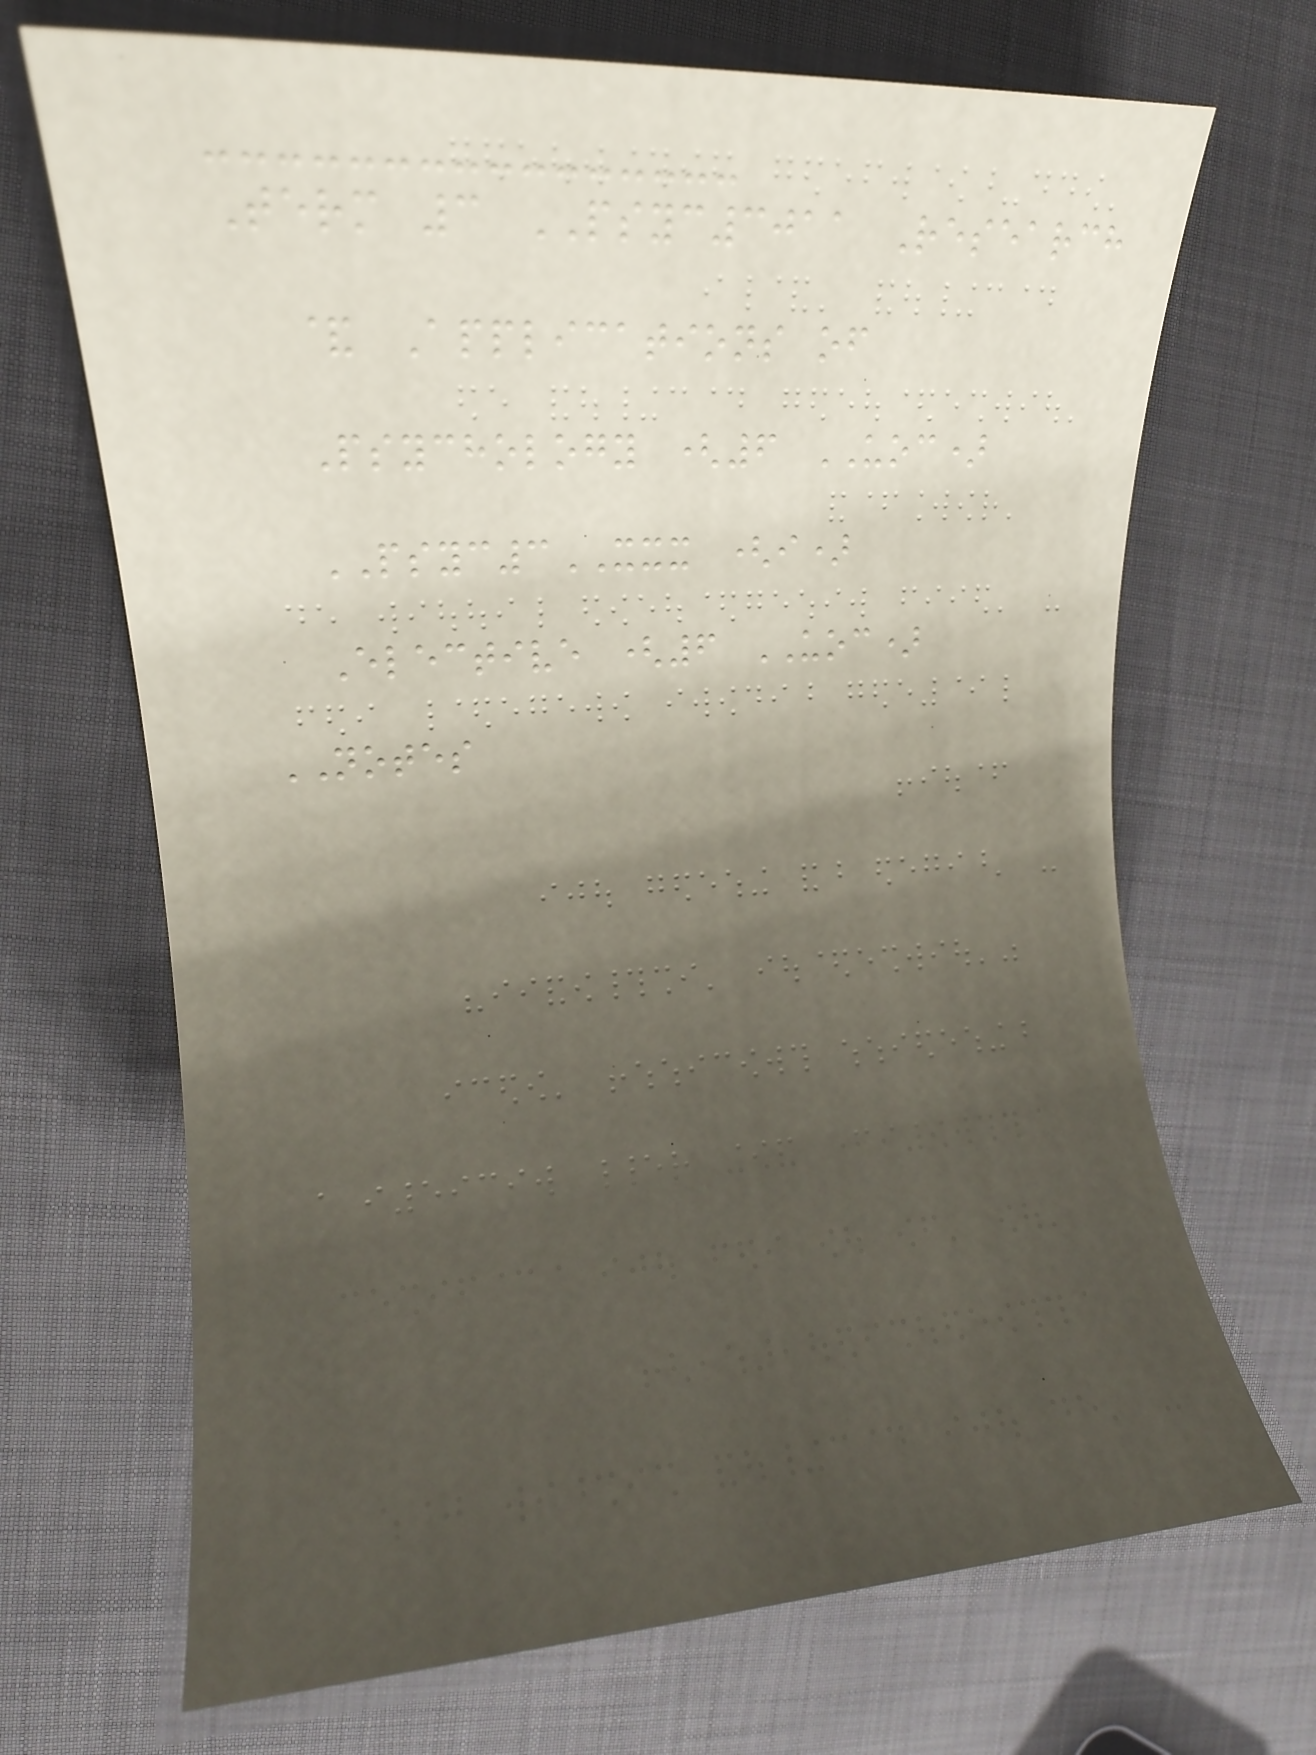Term 3 PSYC3011 Research
& Applications of
Psychology (6 UOC)
PSYC3XXX (i)
Elective (6 UOC)
NOTES
